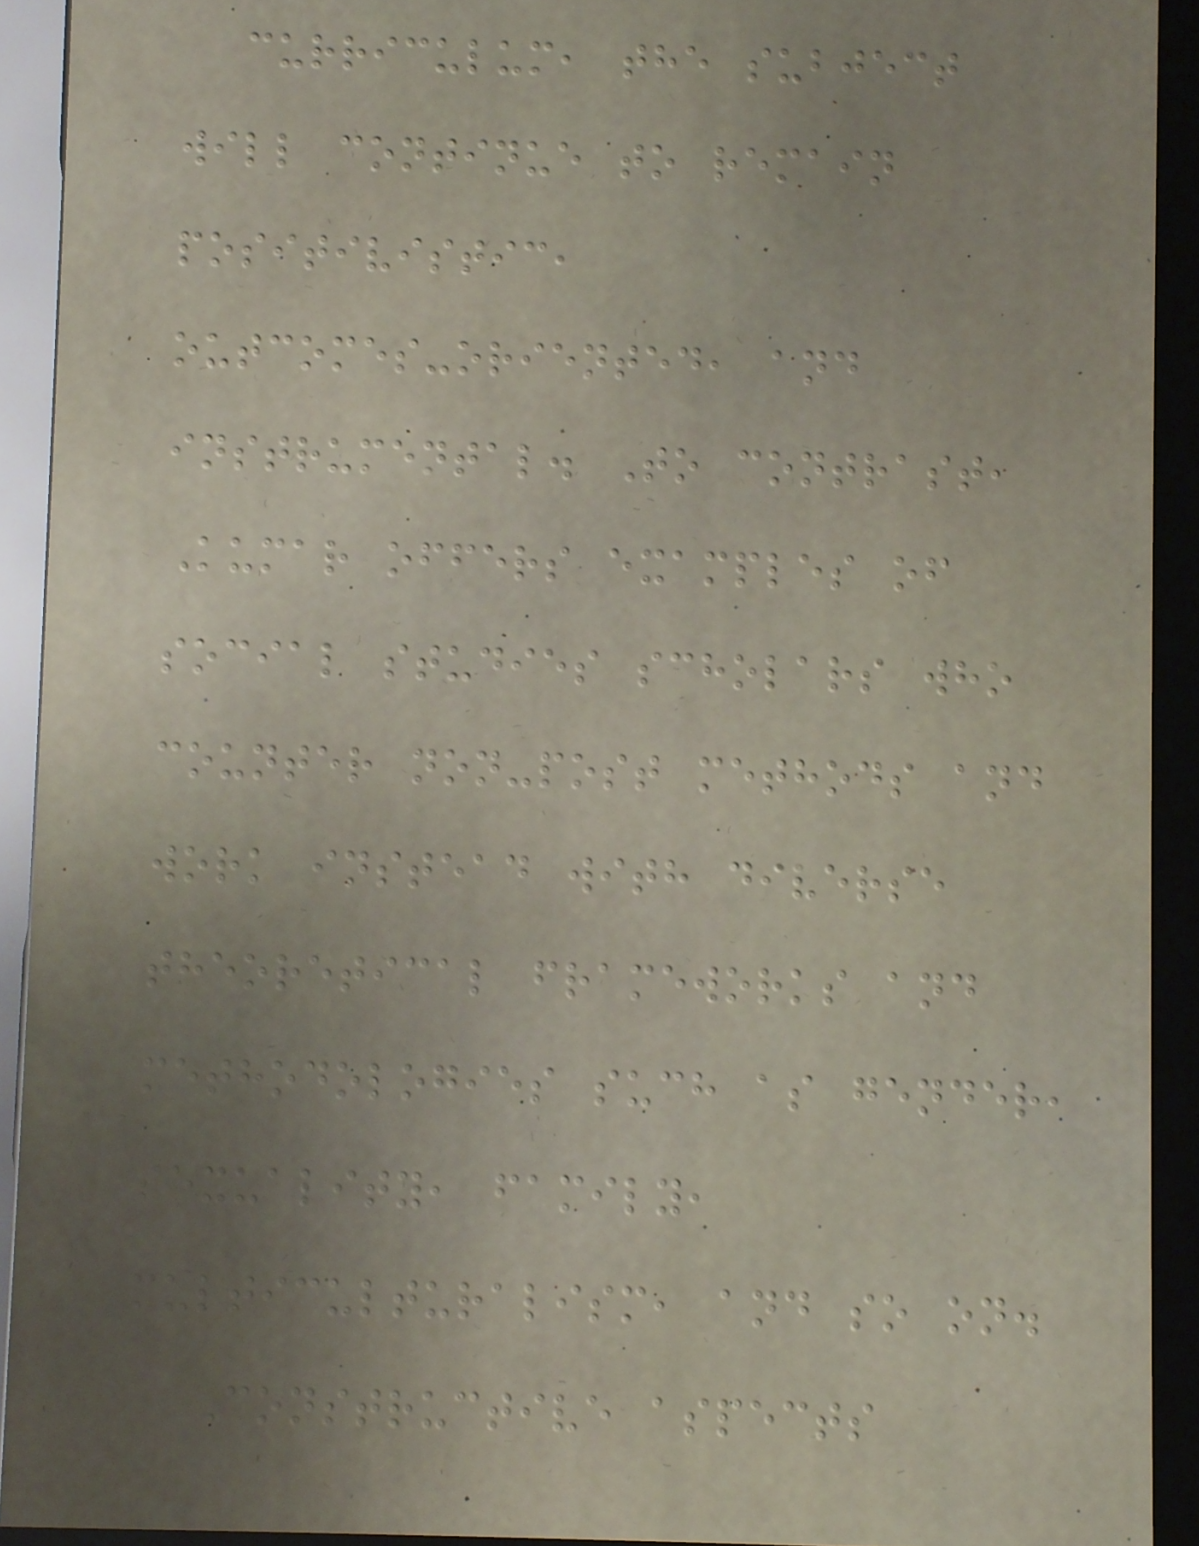curriculum, the subject
will continue to remain
positivistic,
outcomes-oriented, and
instrumental. To contrast,
Kumar offers examples of
social studies scholars who
counter non-post methods and
work instead with diverse
theoretical frameworks and
methodologies such as gender,
sexuality, family,
multiculturalism, and so on.
Constructive aspects
